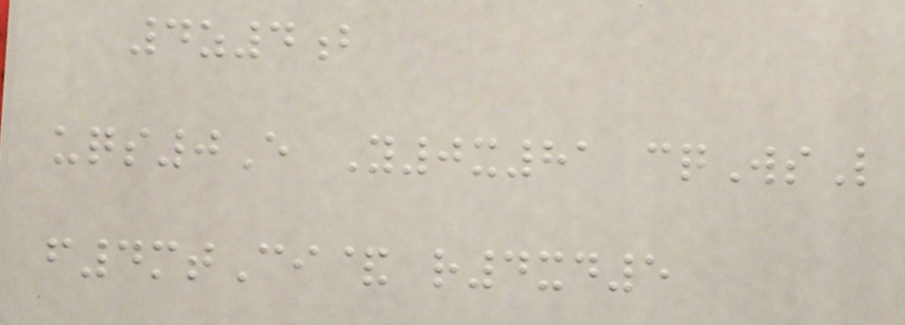4z4b
uqs0E Y0x81 cqWsL
f4mtCi& r4xd5
